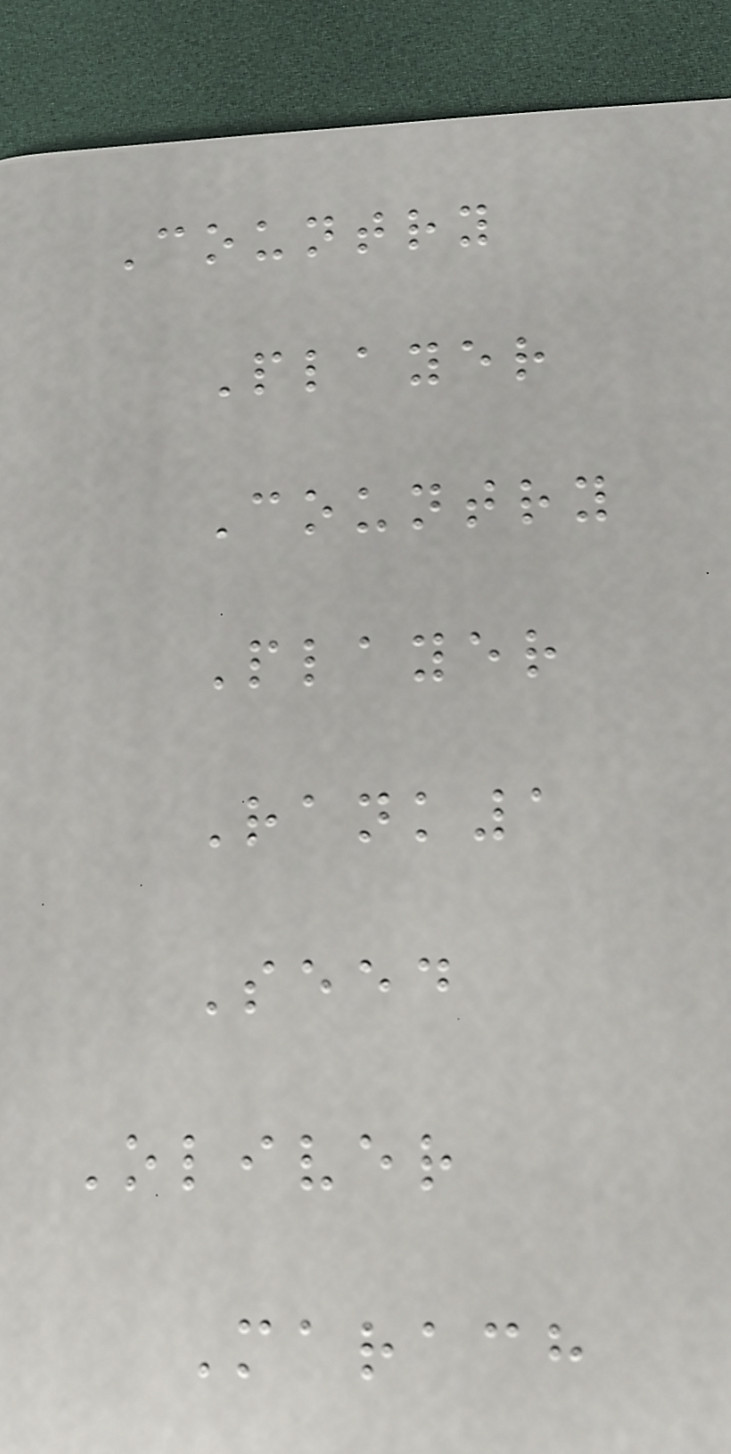Country
Player
Country
Player
Rank1
Seed
Oliver
Marach
